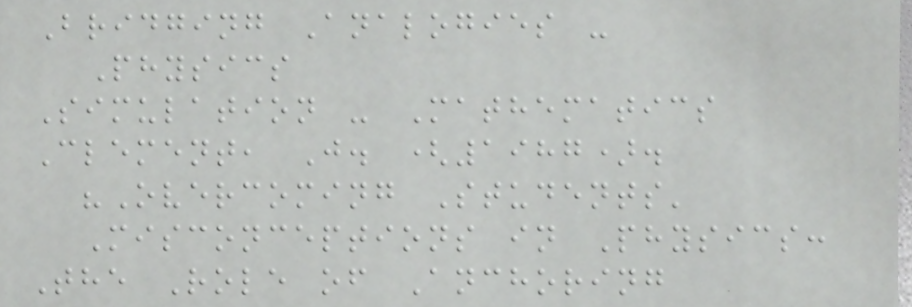Bridging Analogies -
Physics
Simulation - Mathematics
Clement, J. (1987).
"Overcoming Students'
Misconceptions in Physics:
The Role of Anchoring
